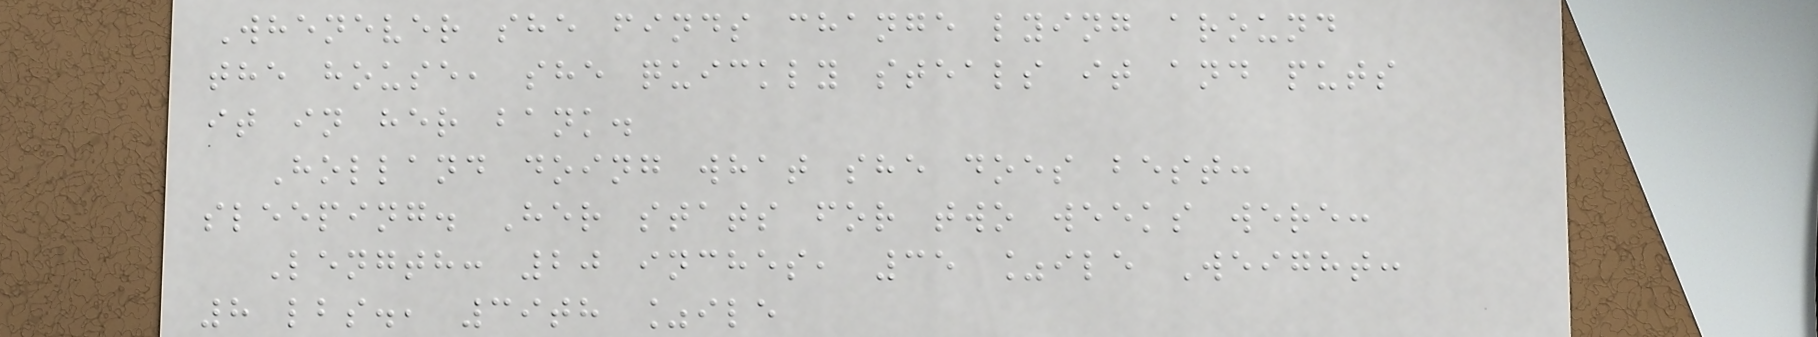Whenever she finds change lying around
the house, she quickly steals it and puts
it in her bank.
Holland doing what she does best:
sleeping. Her stats for two weeks were:
Length: 20 inches, 35 %ile Weight:
8 lbs., 39th %ile
